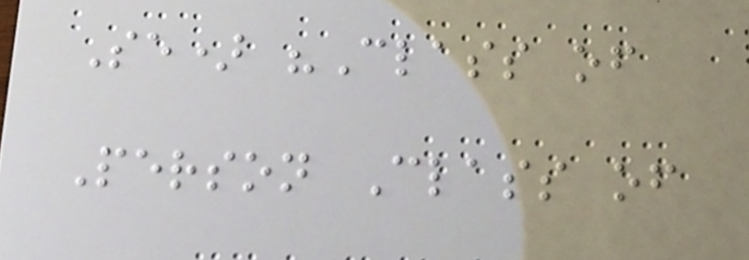Se) "Class of
Person Class of
